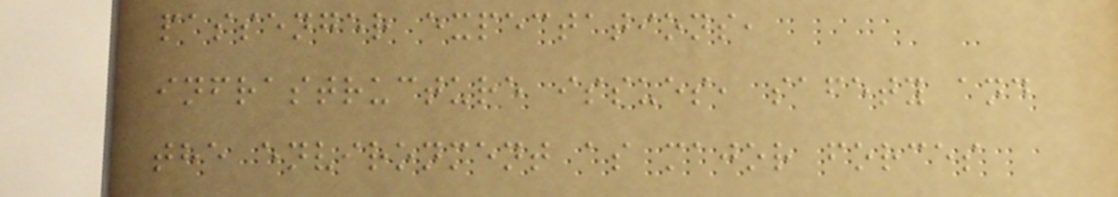passenger expectations,
infrastructure issues, safety and
the environment as major forces
